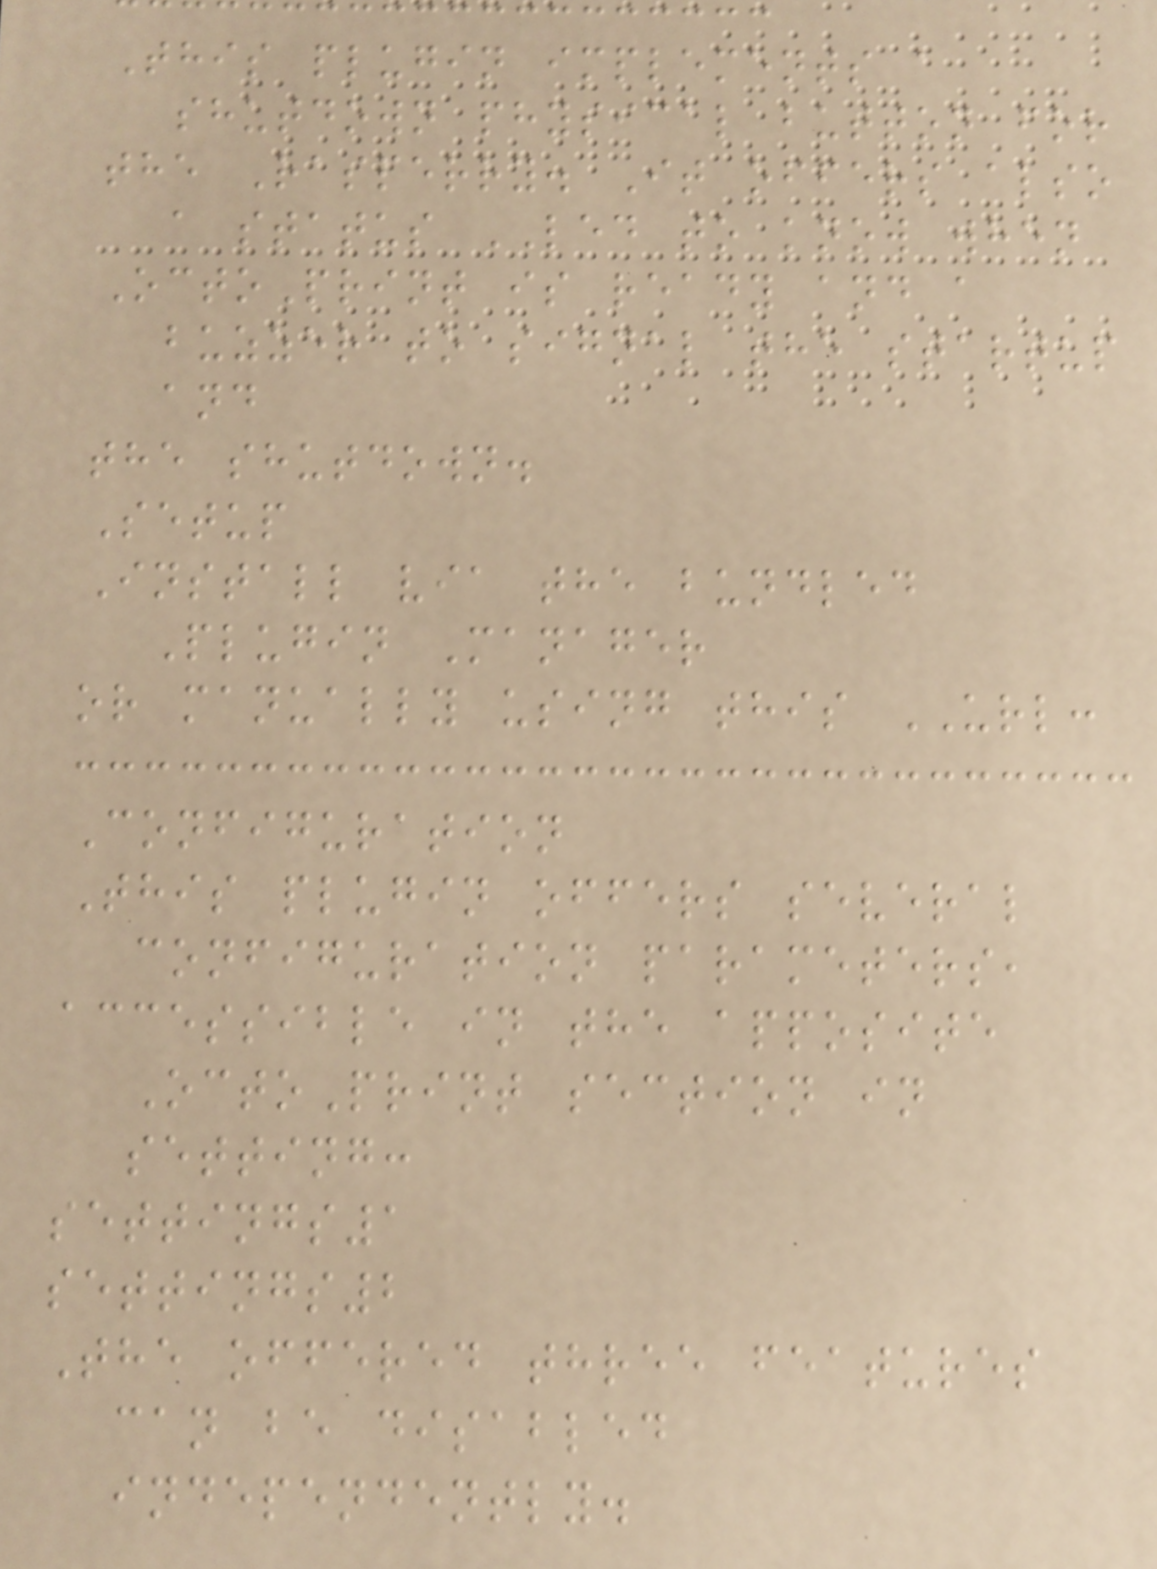This plugin implements a
shutdown physical button for
the Rasperry. It offers also
a status LED to know when
OctoPrint is ready and a
buzzer to signal the startup
and
the shutdown.
Setup
Install via the bundled
Plugin Manager
or manually using this URL:
Configuration
This plugin offers several
configuration parameters,
accessible in the apposite
OctoPrint section in
setting:
settings1
settings2
The offered three features
can be disabled
independently.
